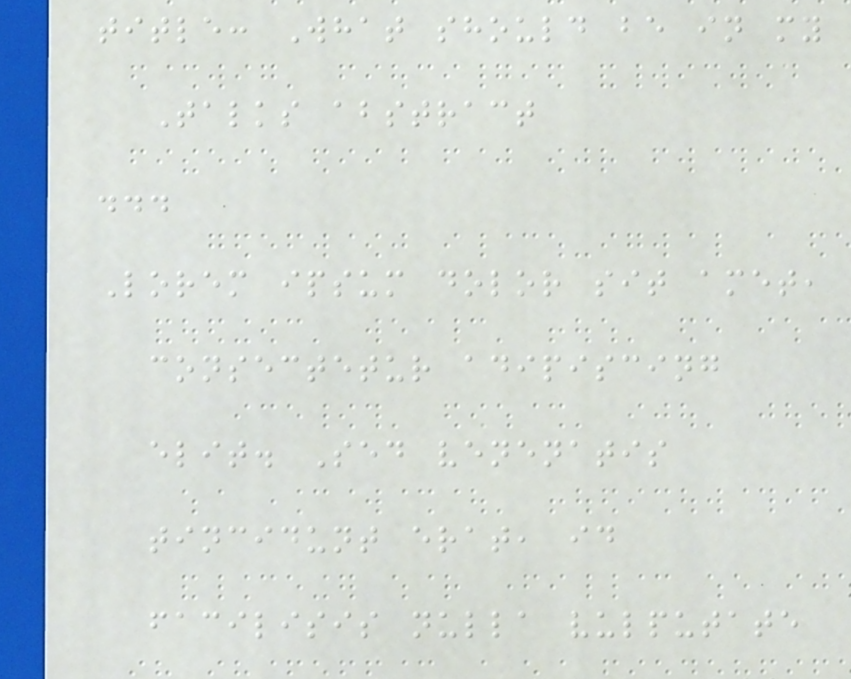title: What should be in my
Talks abstract
...
Lorem ipsum dolor sit amet,
consectetur adipiscing
elit. Sed venenatis
tincidunt erat, id
facilisis nulla vulputate
